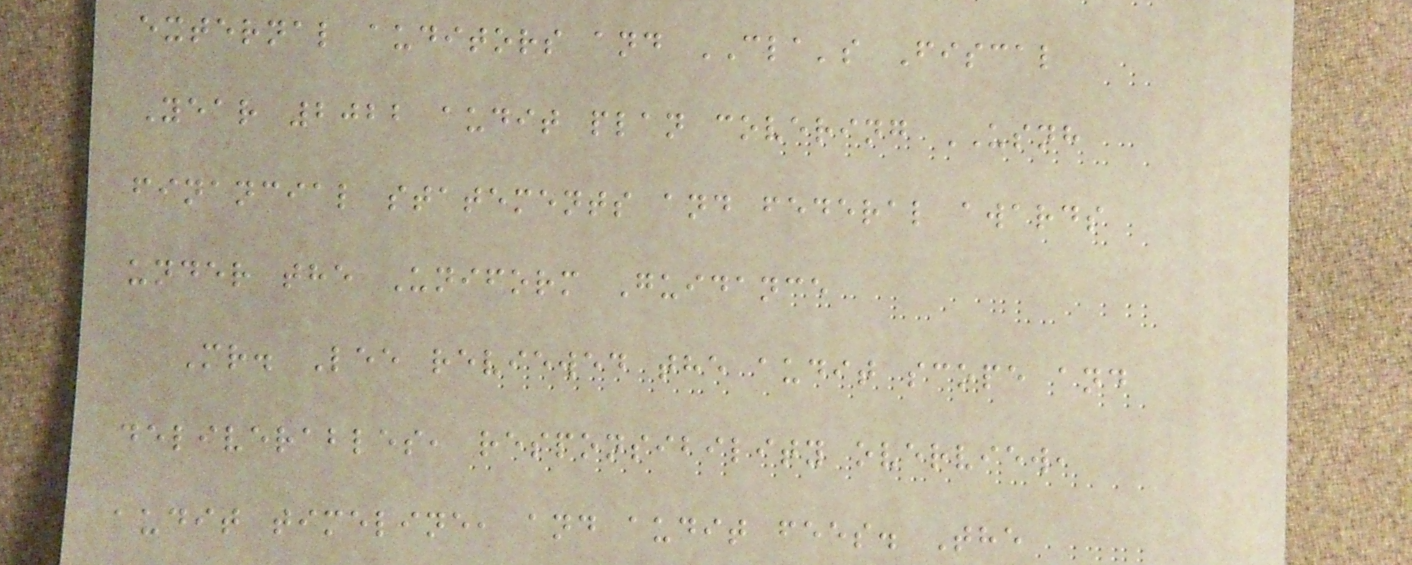external auditors and CLA's Fiscal
Year 2022 audit plan covering USNH
financial statements and federal awards
under the Uniform Guidance
Mr. Lee reviewed the audit scope and
deliverables, responsibility overview,
audit timeline, and audit fees. The
